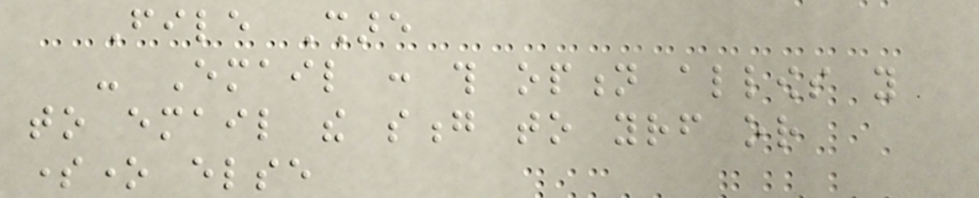File Share
- Email : this option allows you
to email the song to yourself or
someone else
